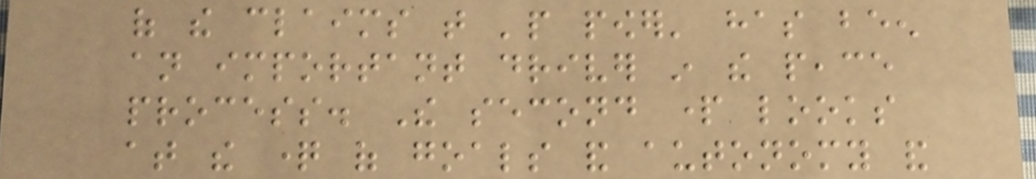of the claims that 'people power' has been
an important driver in the peace
process. The second part looks
at the question of goals and autonomy and
